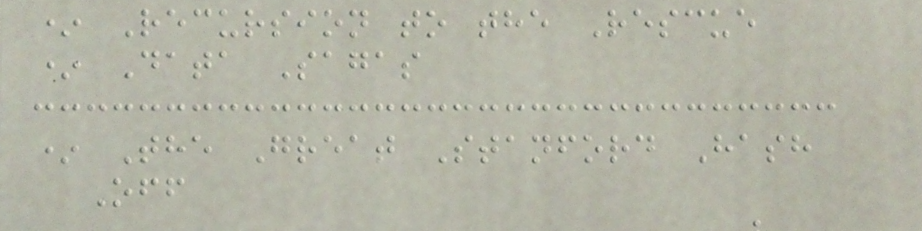* Recursion to the Rescue
* Data Sagas
* The Great Stanford Hash
Off
